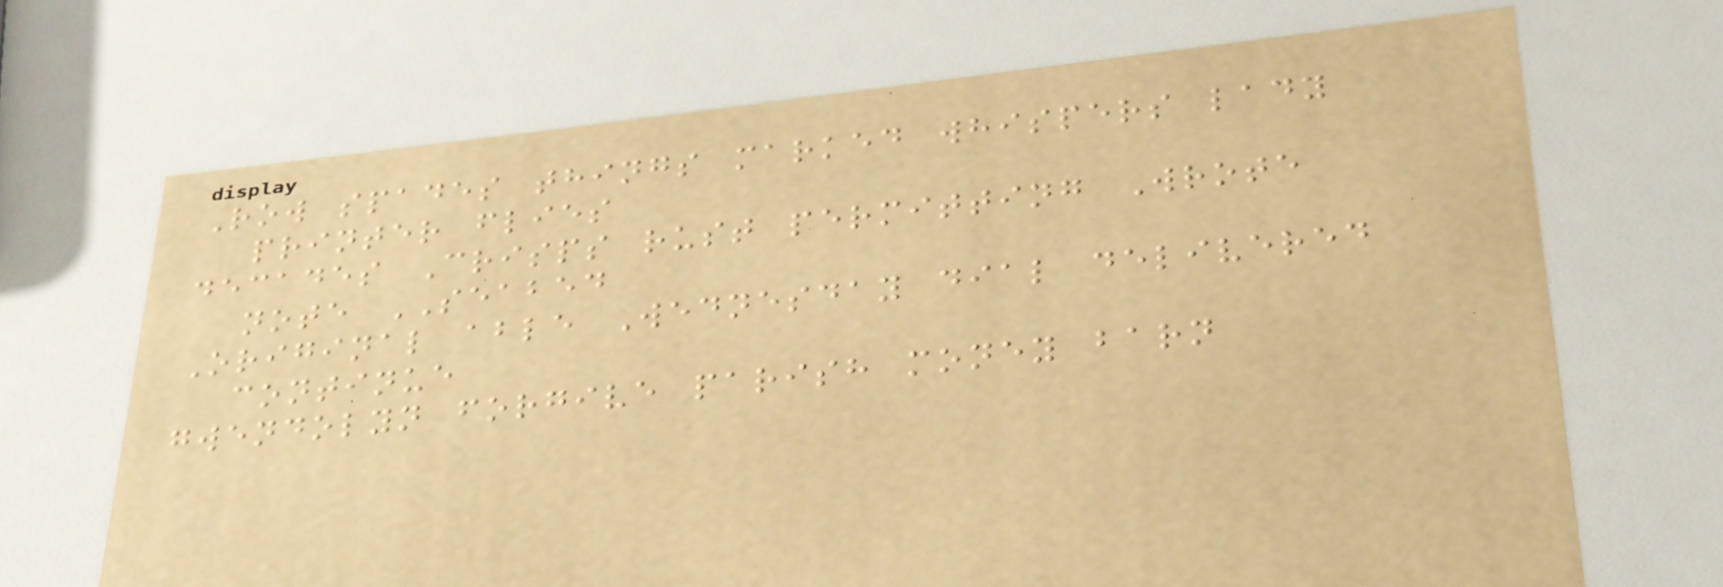Row spades things marked whispers lady
printer flies
decades Crisps rust permitting Wrote
note SEABED
Original able Wednesday dial delivered
continue
gwendolyn forgive parish money barn
